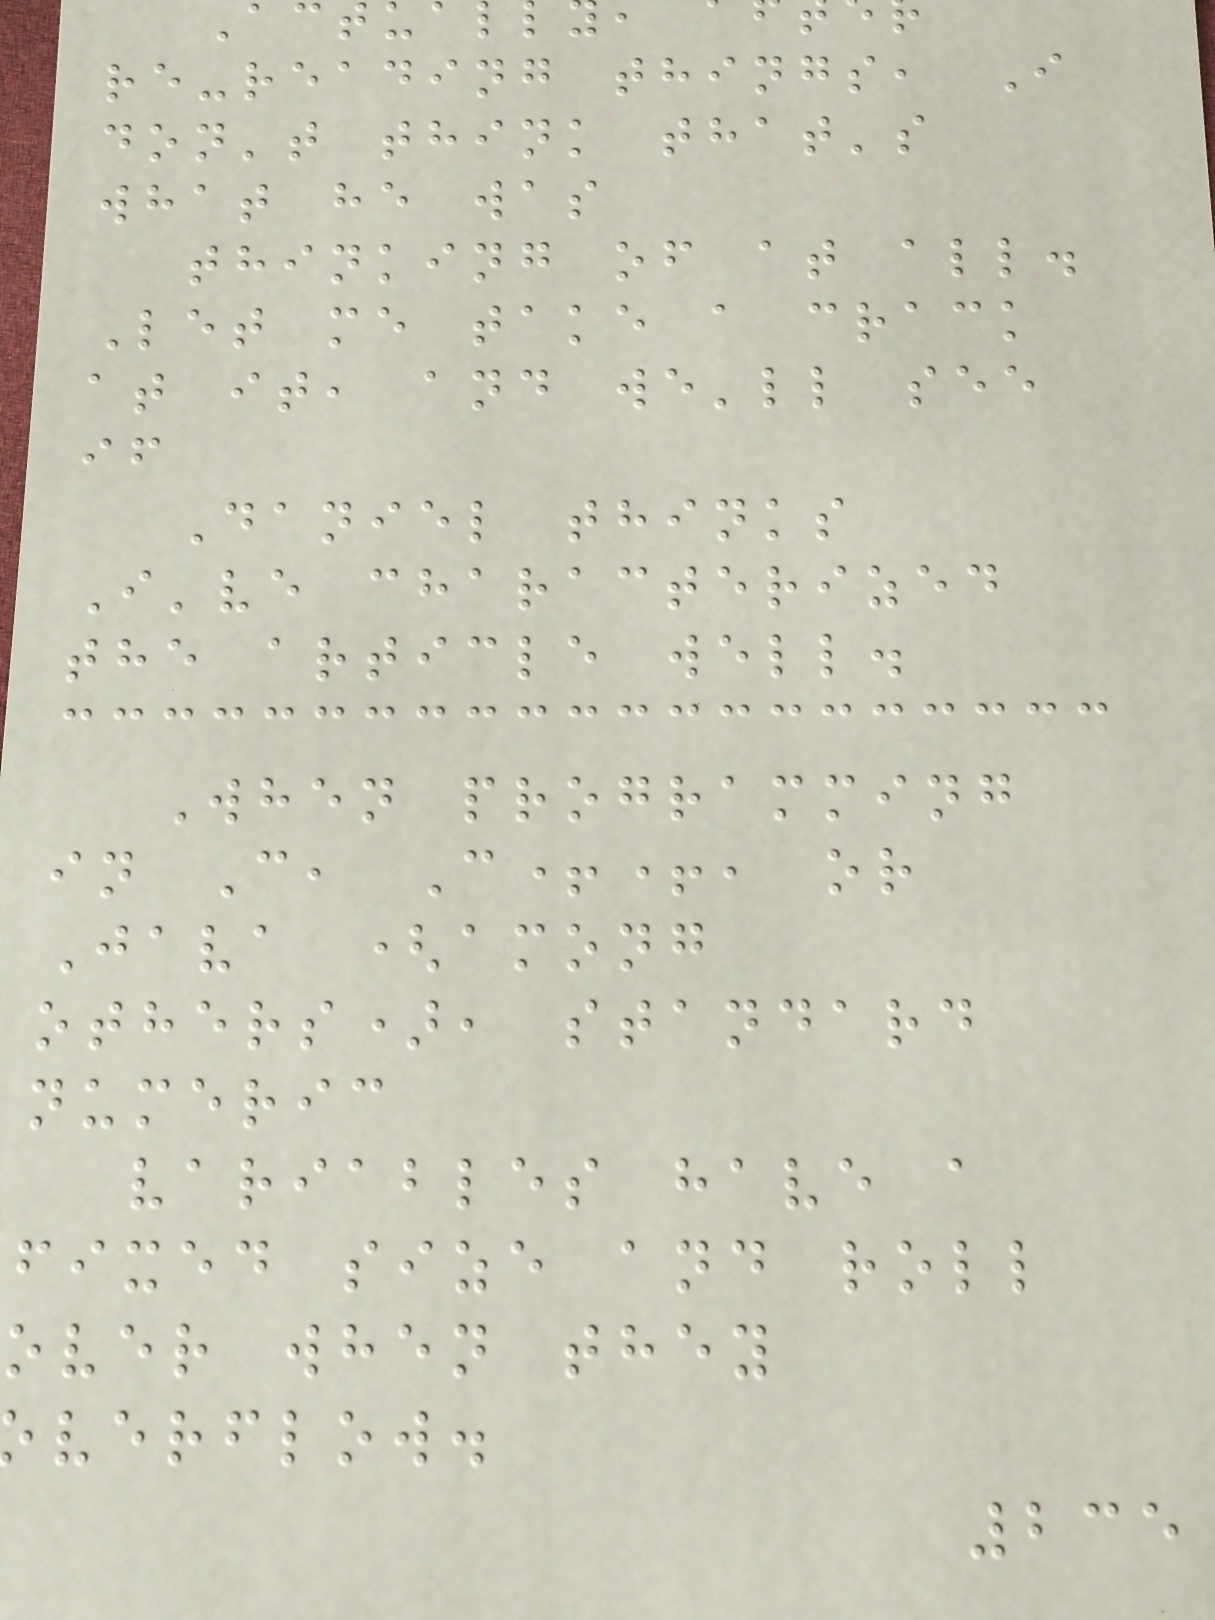Act
re-reading things, I
don't think that's
what he was
thinking of at all.
Let me take a crack
at it, and we'll see
if
Daniel thinks
I've characterized
the article well.
When programming
in C, C++, or
Java (among
others), standard
numeric
variables have a
fixed size and roll
over when they
verflow.
235
